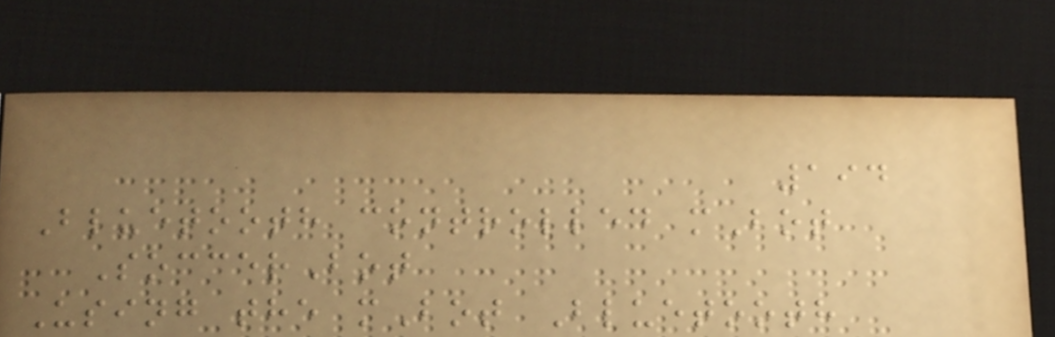194
Bluetooth controlled mBot
SoccerBot
Using the mBot Bluetooth
